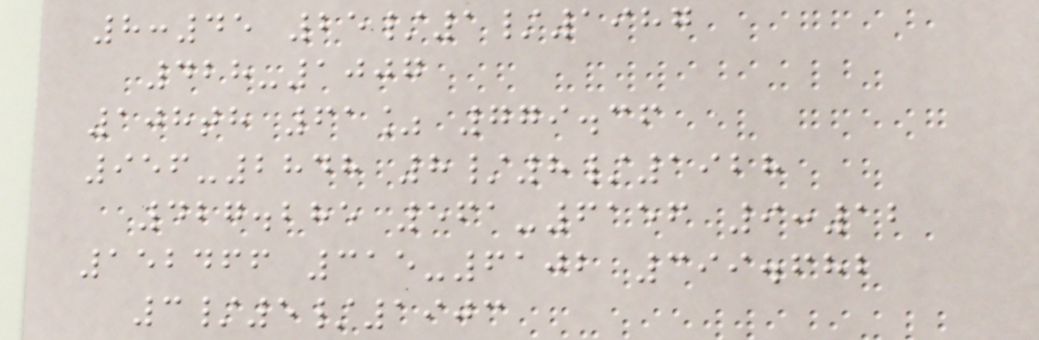8:45 25/1/1987
428-1007
108th 61% 779.36
956-2848 8/8/1928
427.285 561-6156 9:12
152466 315-6102 399.682
3/5/1903
